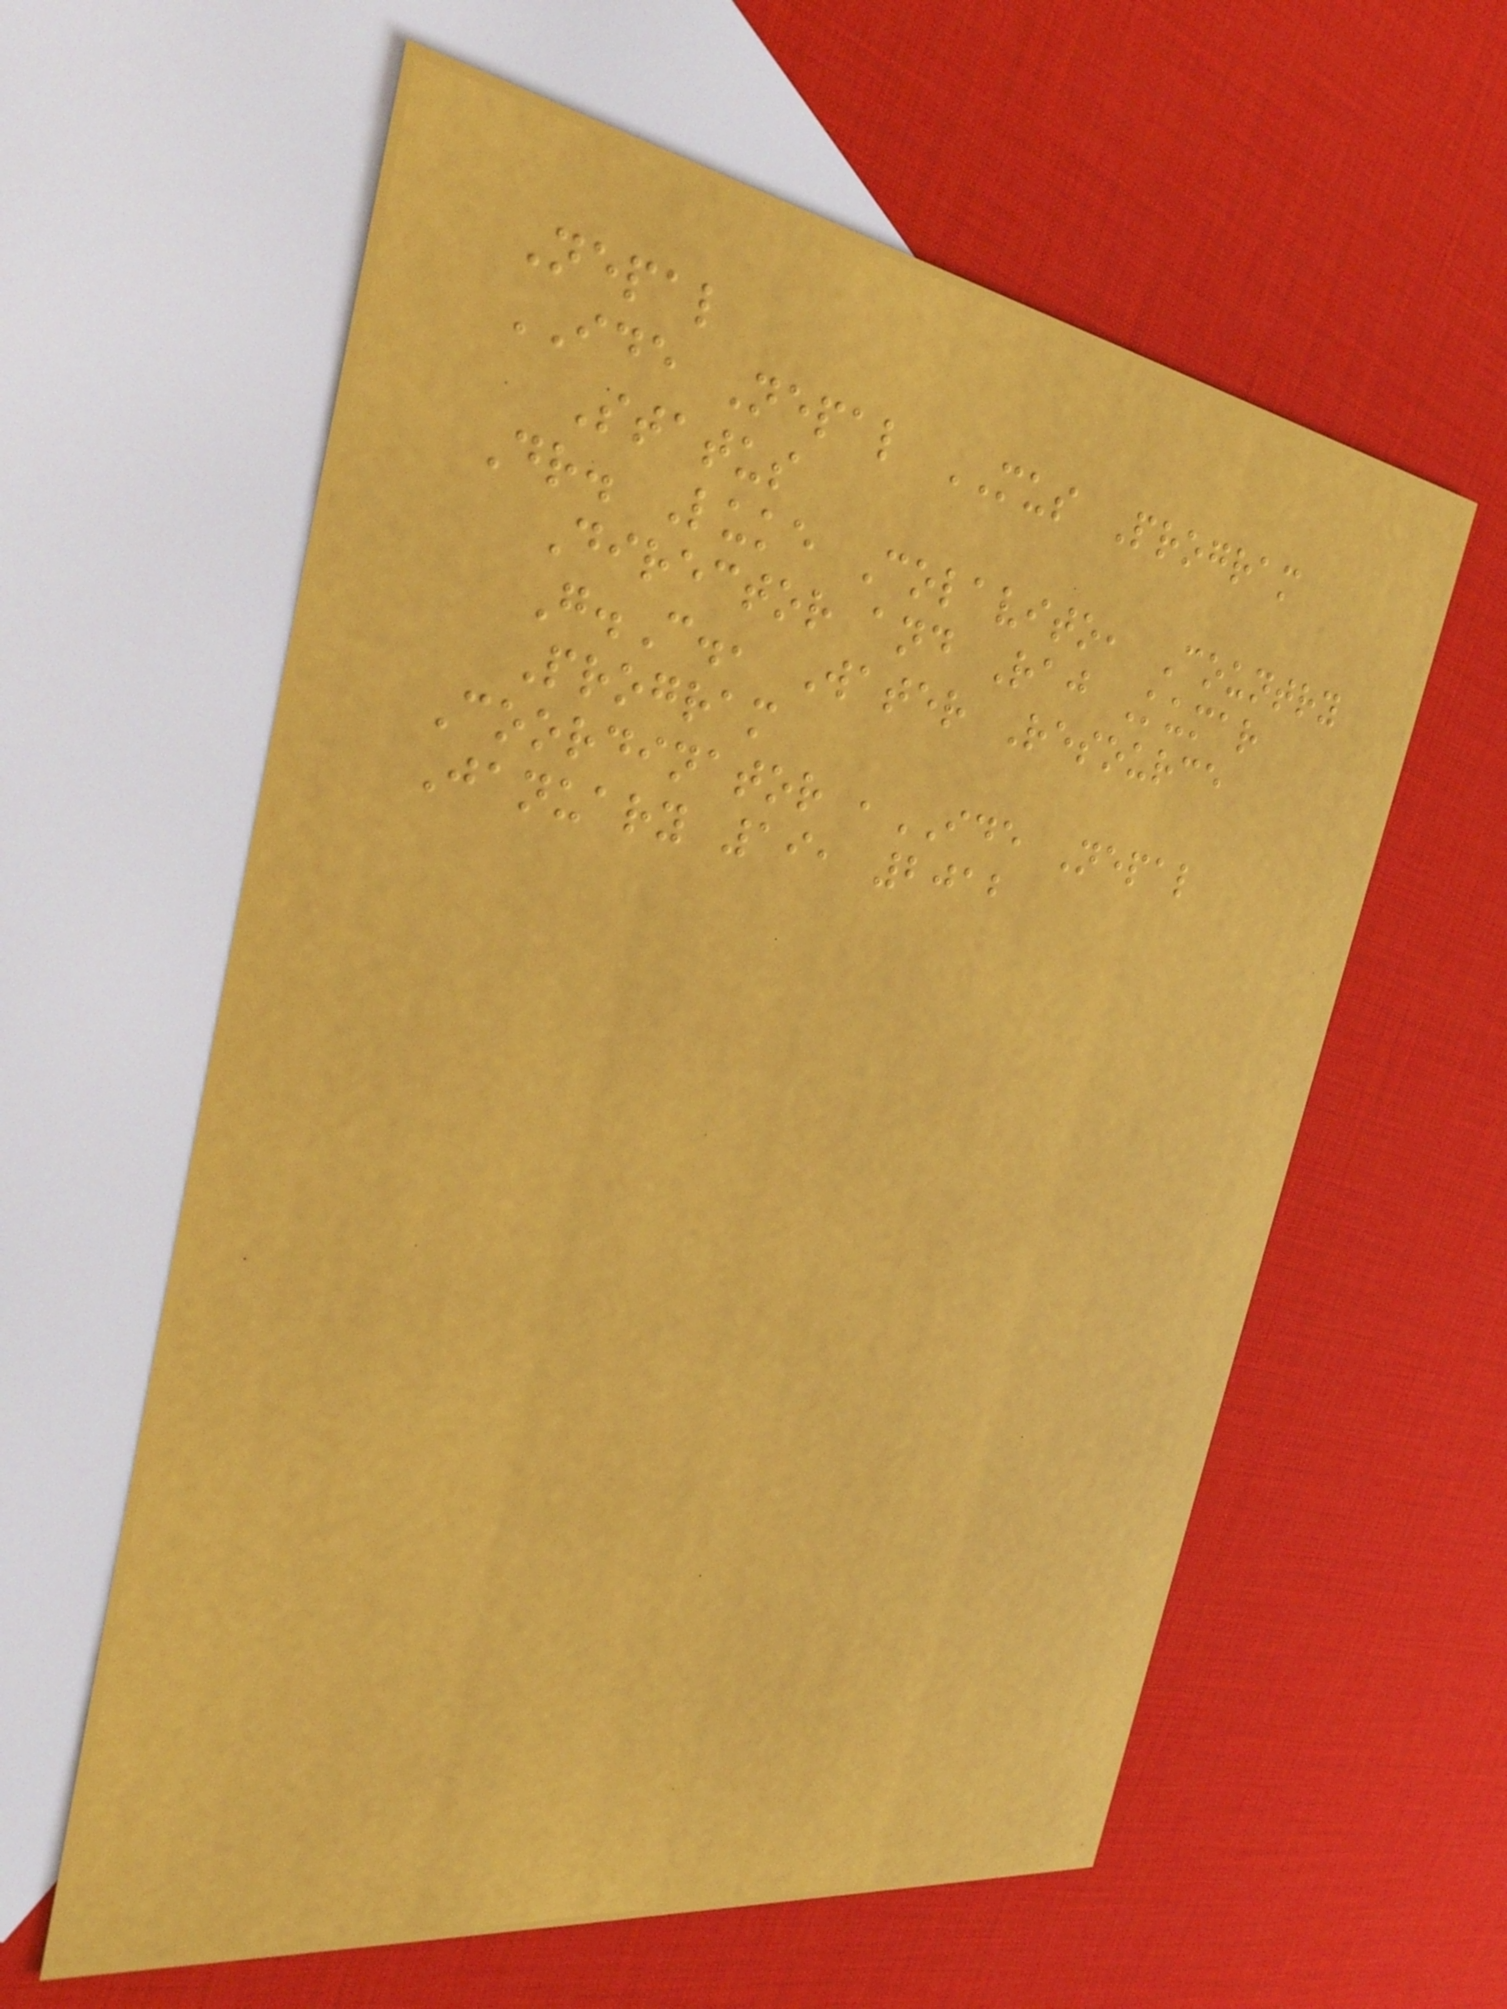Nepal
IDE Nepal MUS Program
Status
Dr. Luke Colavito, Country
Director and Raj Kumar
G.C., Water Resource
Program
Coordinator ,IDE Nepal
January 19, 2012
